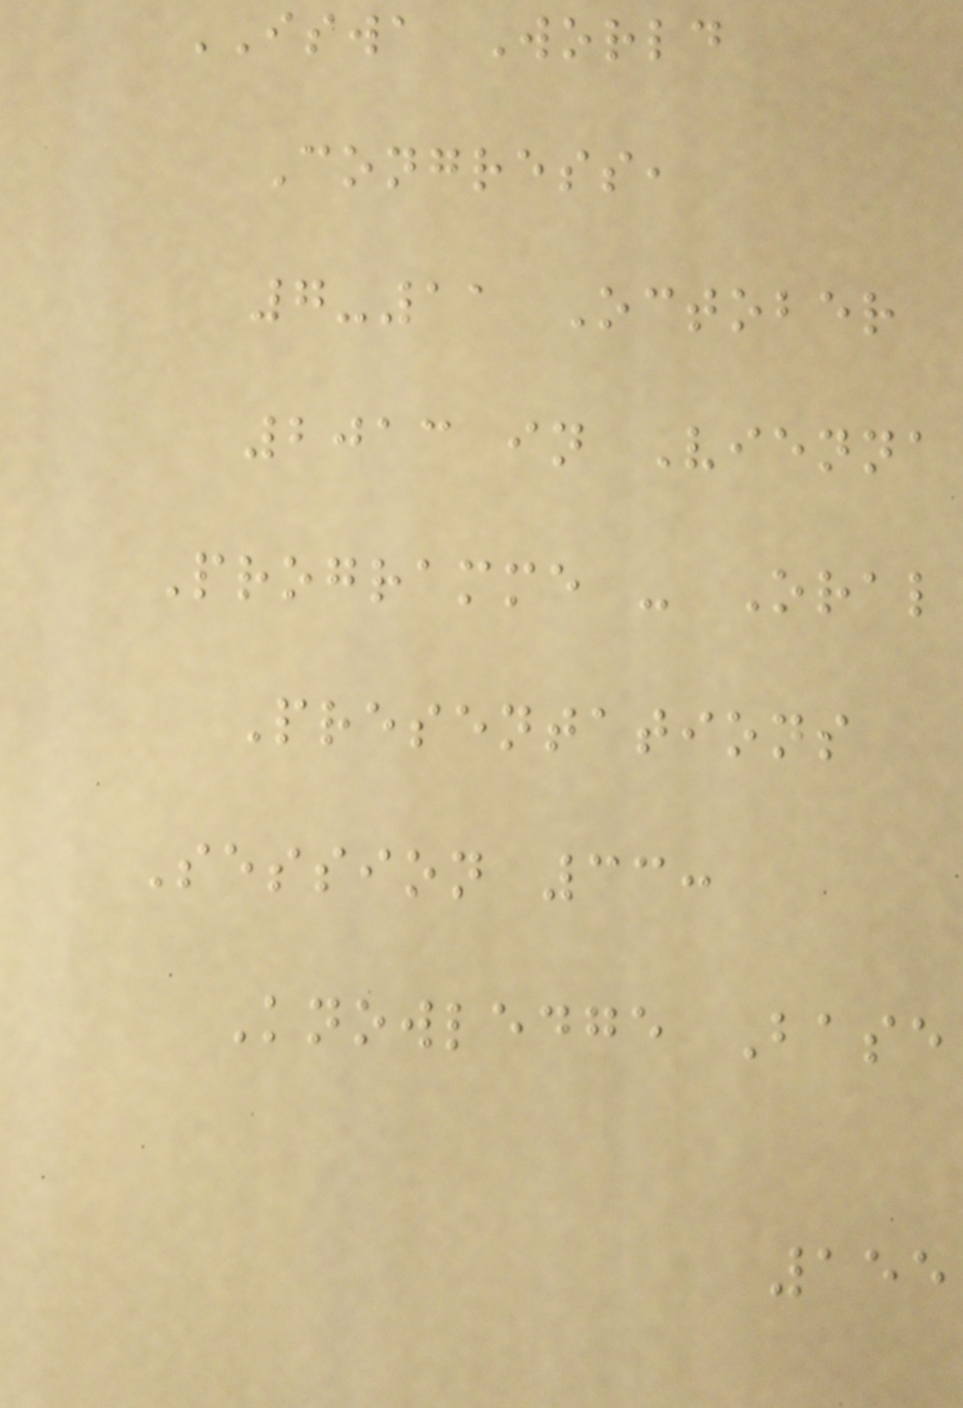ISWA World
Congress,
7-11 October
2013 in Vienna
Programme - Oral
Presentations
Session 33:
Knowledge Base
155
